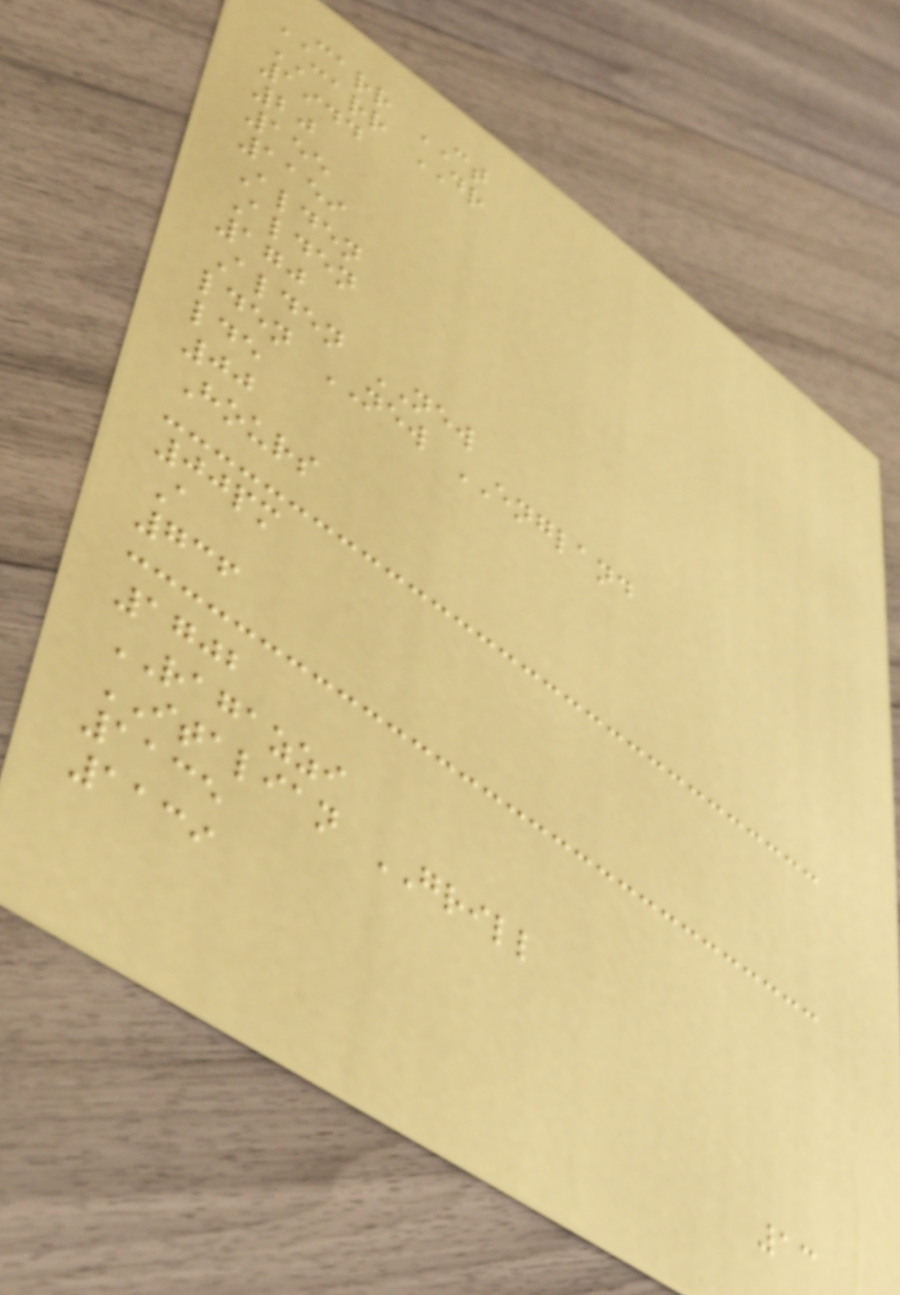CARR CT
CARR DR
1944
20
155
1159
Alden
Alden
170
Alden NEW
lden NEW ENGLAND
lde
00
Hours
00pm
A
736
1702
RAGAZZI
ITALIAN GRILL
1135
1139
13
